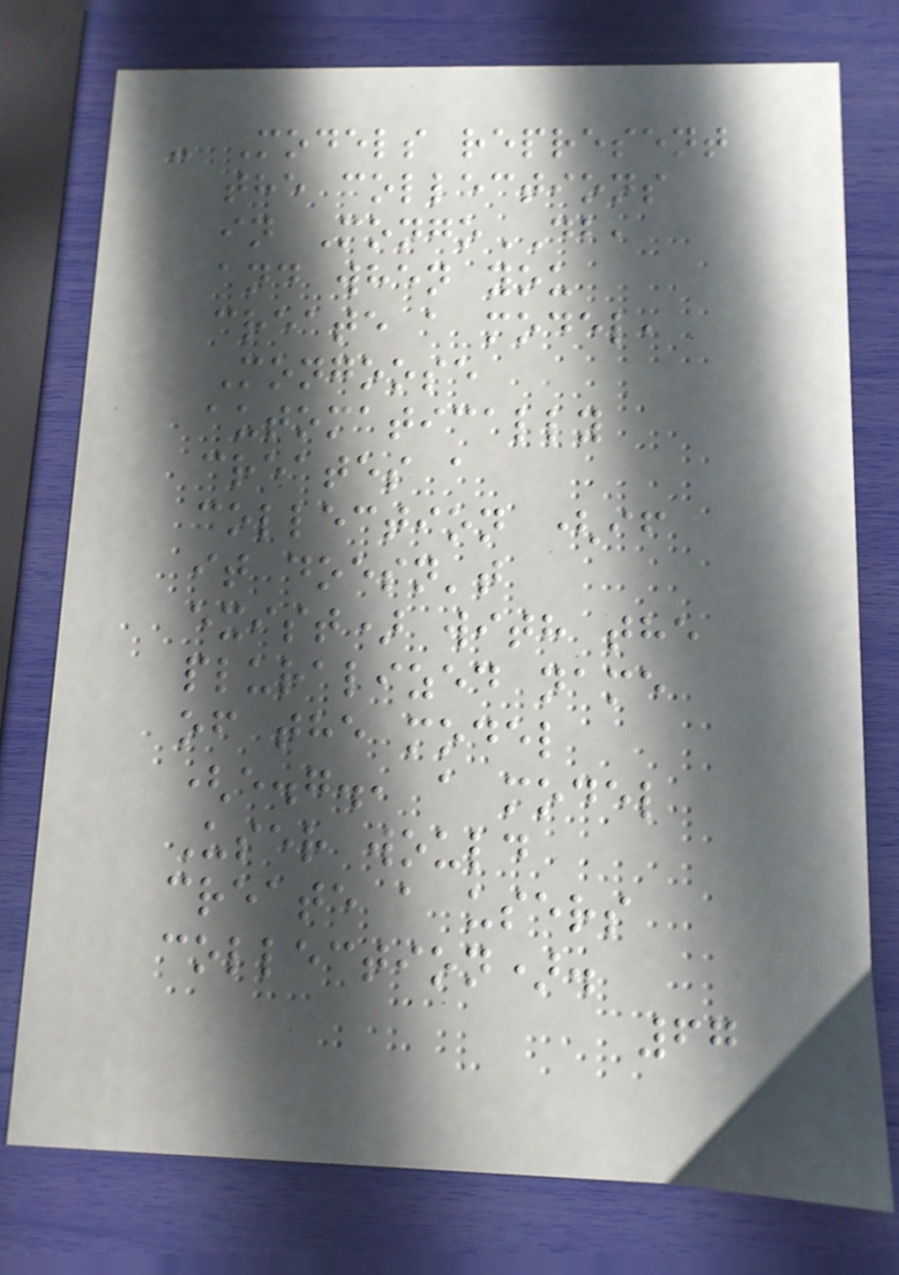- Models represent
the collections
in MongoDB,
and when you
create a model,
Mongoose
automatically
creates a
collection (if
it doesn't
exist) with the
pluralized name
of the model
(e.g., a model
User would
create a users
collection).
67
